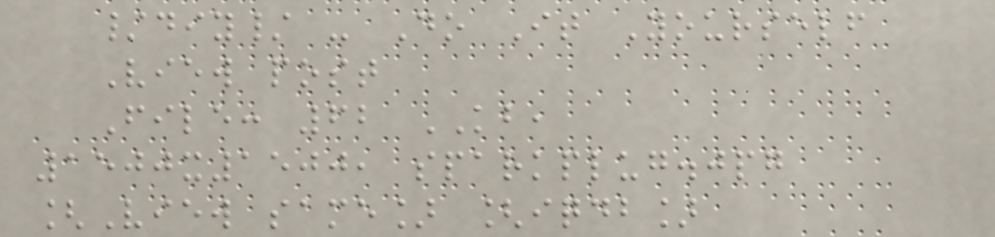/diy/ - Do It Yourself
View post
File: 62 KB,
1500x1500, sparkplug.jpg
[View same] [iqdb]
